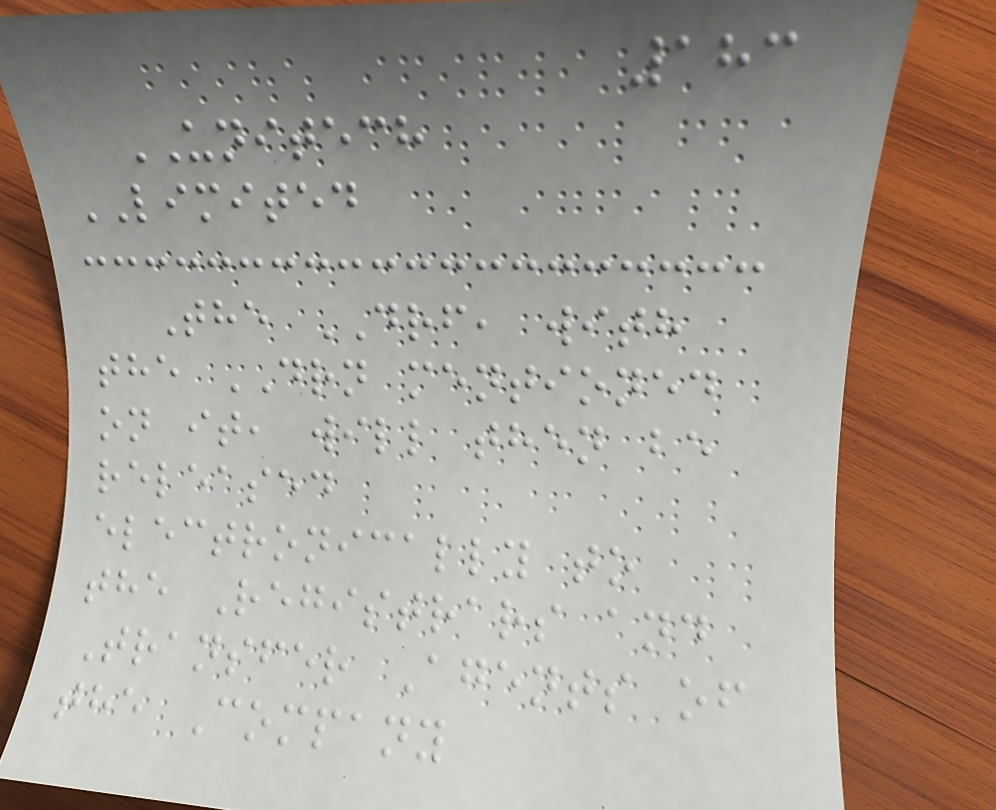183
UNITECH
LIMITED
The DRF, with
the DRN mentioned
on it, will then be
released
electronically to
the Registrars and
Transfer Agents of
the Company
